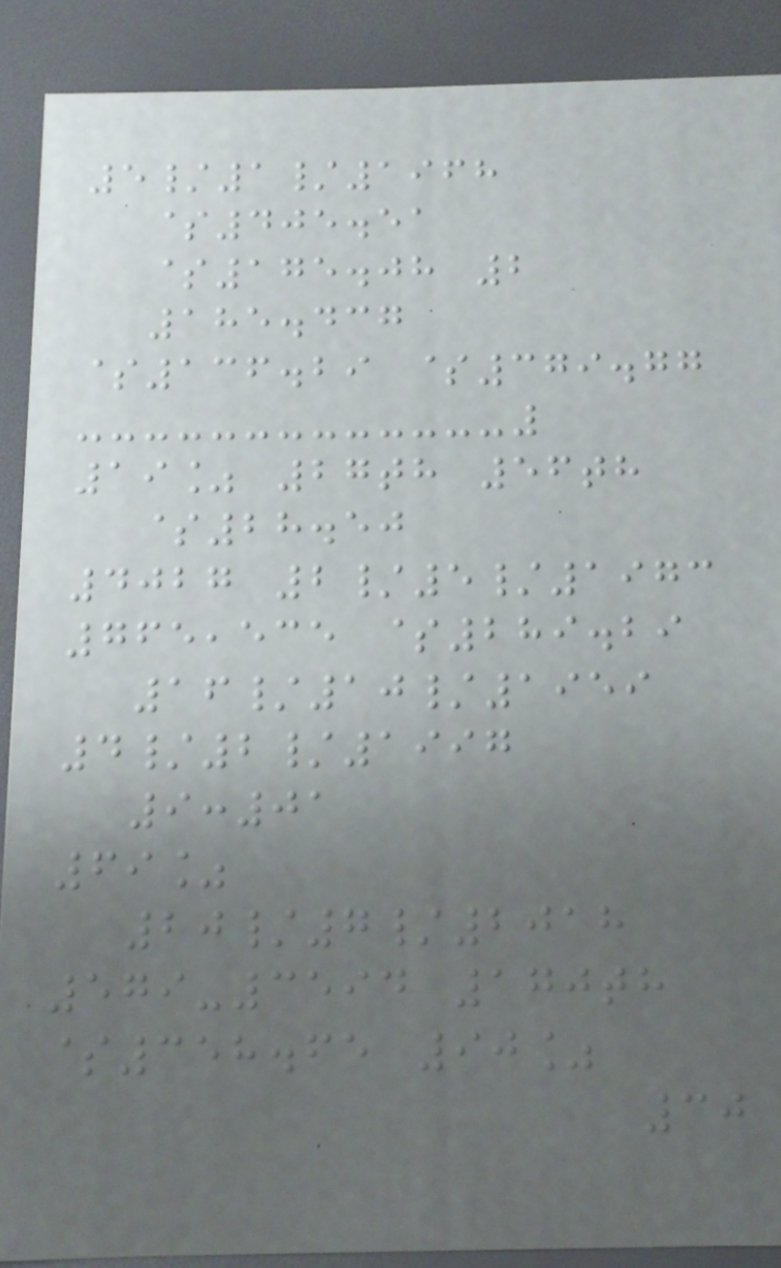5/1/1968
$405.51
$175.08 2
185.437
$136.29 $379.77
19% 27th 56th
$28.50
4027 2/5/1973
765,535 $289.29
16/10/1959
4/2/1997
9:01
69%
20/7/2018
579-3594 170th
$358.65 90%
30
